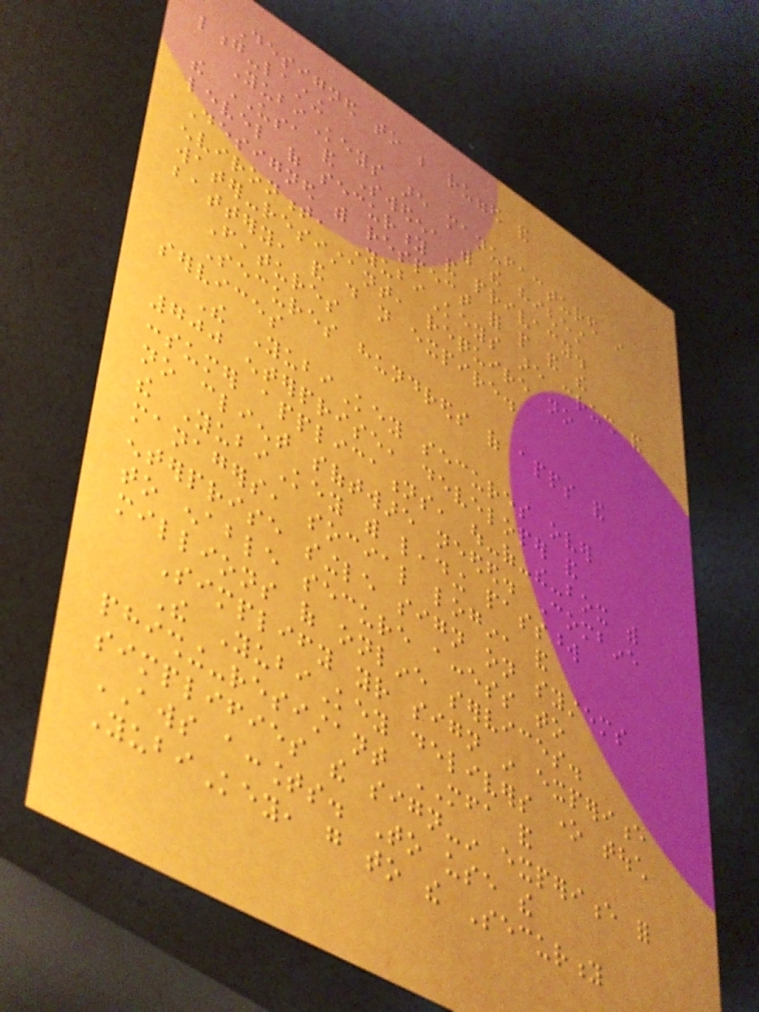Designed to be rugged and
long-lasting
YubiKeys are manufactured in
the USA and Sweden, with the highest
level of security and privacy.
Designed with respect for people and the
environment, YubiKeys are crush and
water-resistant, require no
battery, and do not expire.
Features
Secures hundreds of apps and
services
The YubiKey secures over
700 enterprise, developer and
consumer applications, out-of-the-box with
no client software needed. Combine
the YubiKey with leading password
managers, social login, and
enterprise single sign on systems
to enable secure access to
millions of online services.
Simplify your sign in experience
The YubiKey delivers one touch
phishing-resistant MFA and
simplifies the sign-in experience for
AWS accounts. To use the
YubiKey, go to the Security
